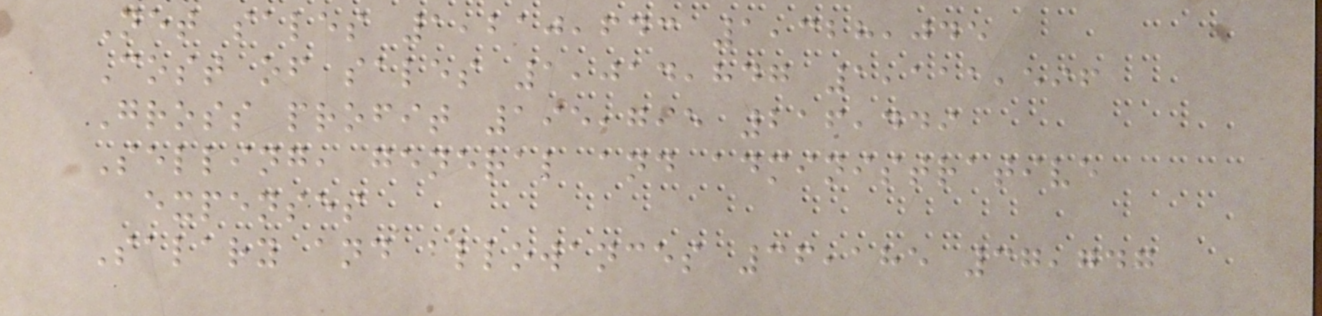Net sales 1,210,643 1,328,045
Cost of sales 1,014,847 1,111,596
Gross profit 195,795 216,449
Selling, general and administrative
expenses
Salary and allowances 36,185 37,747
